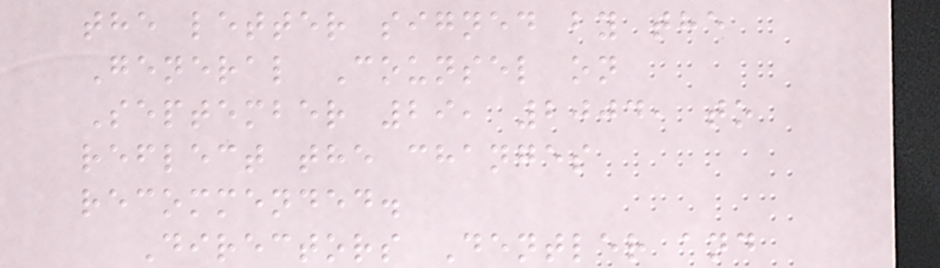the letter signed by the
General Counsel on
September 29, 2004, to
reflect the changes
recommended.
Directors Dentler and
